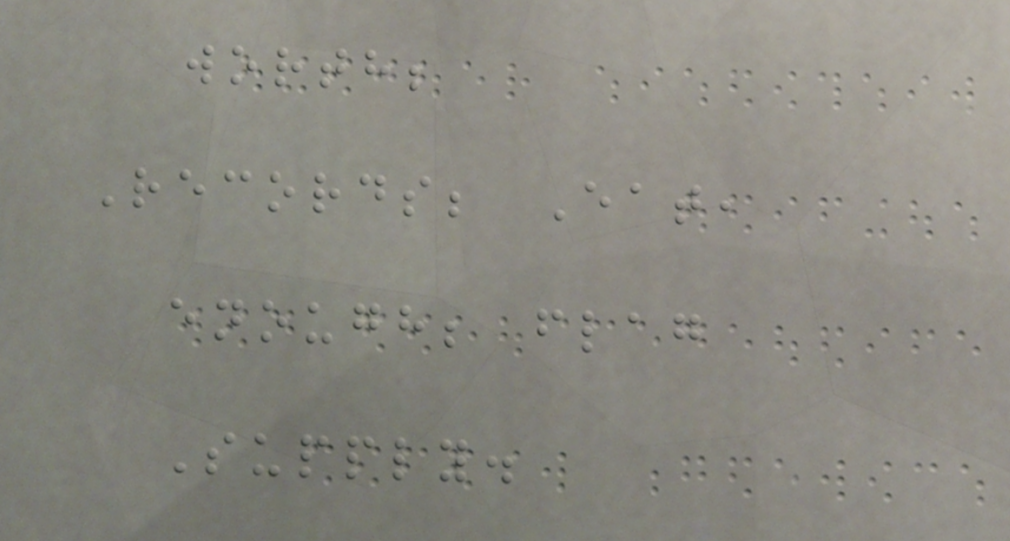worth;
Records; Eat,
enough; flag
Supply.
